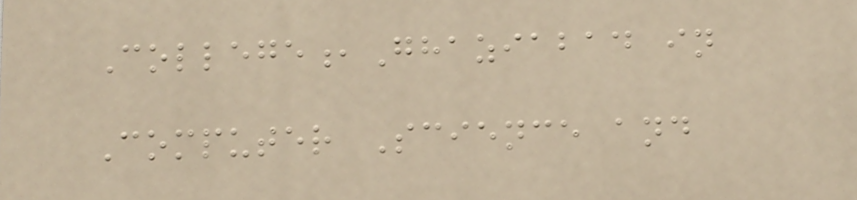College,Ghaziabad in
Computer Science and
